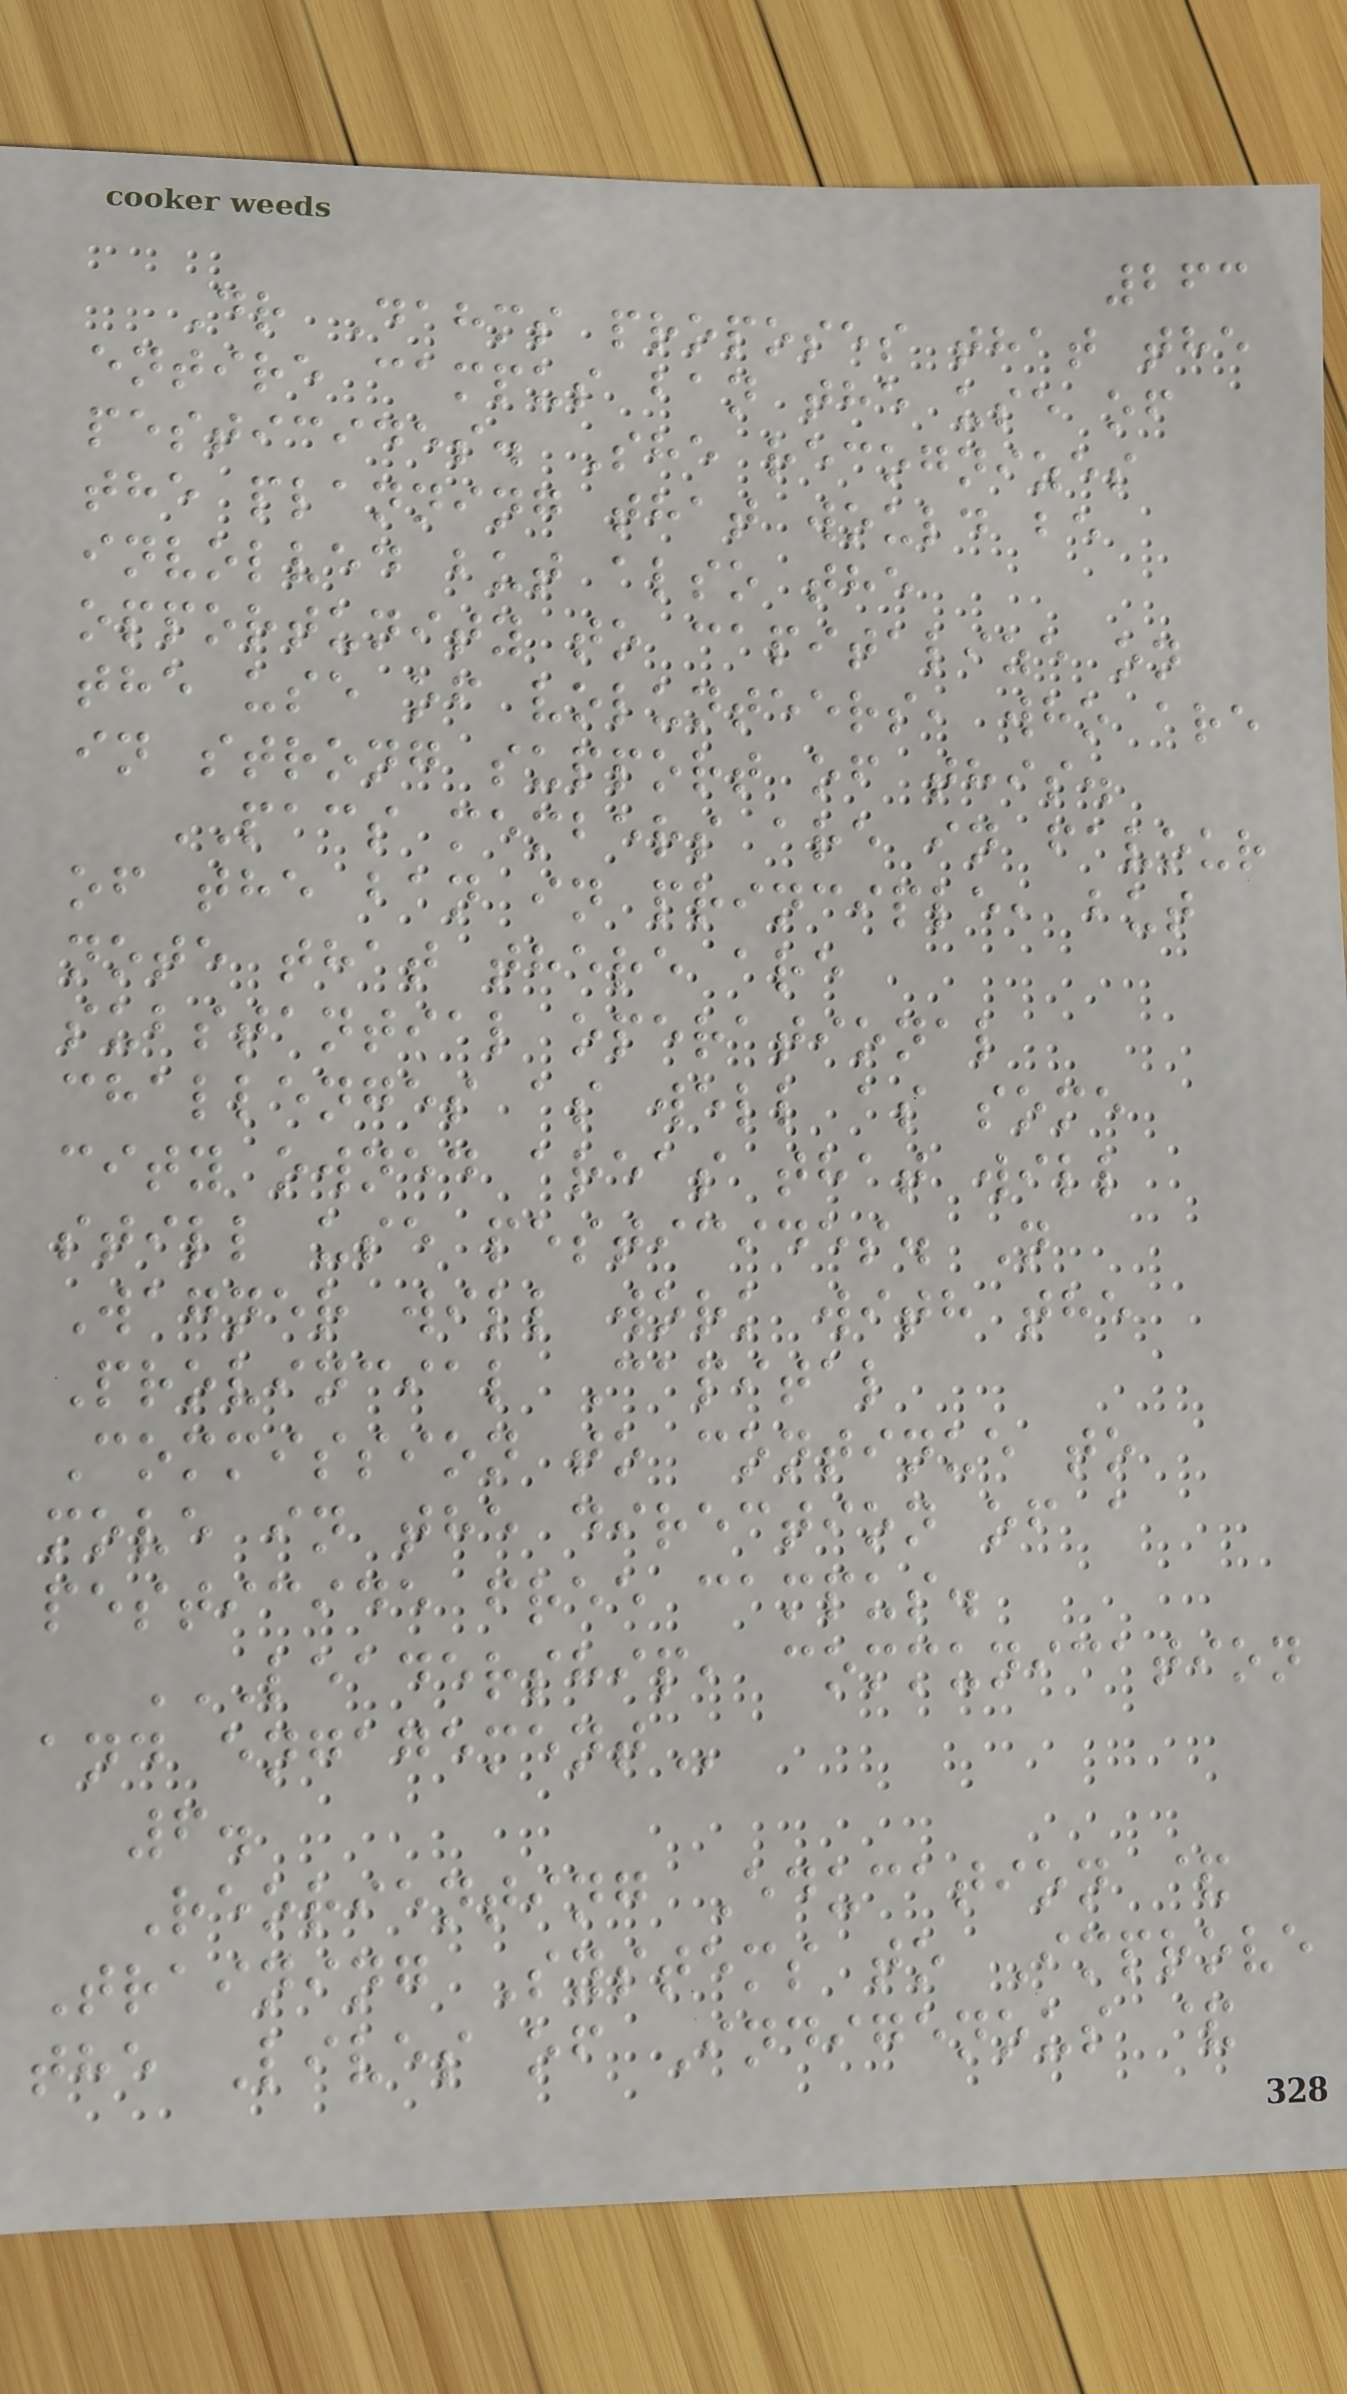263
Dr Dahms proposes that the
entire campus ban the use of
pesticides. She recognizes
the planning that would be
involved but also the
opportunity to capitalize on
the use of volunteers, who are
in strong support of this.
PACS members are in favour
of the ban in principle, but
note that there are
substantial operational
challenges as well as some
city owned areas that will
still use pesticides. N
Wagner will work with the
Provincial Capital
Commission to continue to
move in the direction of a
pesticide free campus.
LEADERSHIP, COMMUNICATION
AND ENGAGEMENT
6.
Reorienting Education &
Training Systems to Improve
the Lives of Indigenous &
